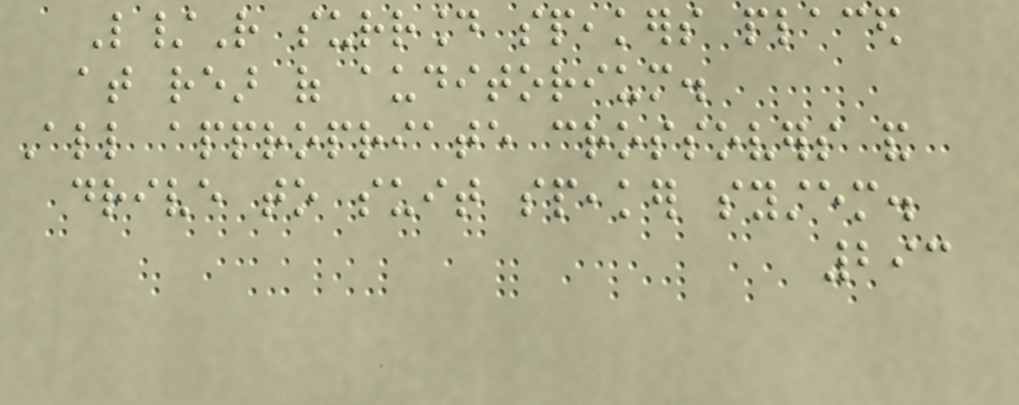L/R surround speakers placed
at rear of auditorium.
All appropriate crossovers and
drive to suit speaker system.
293
